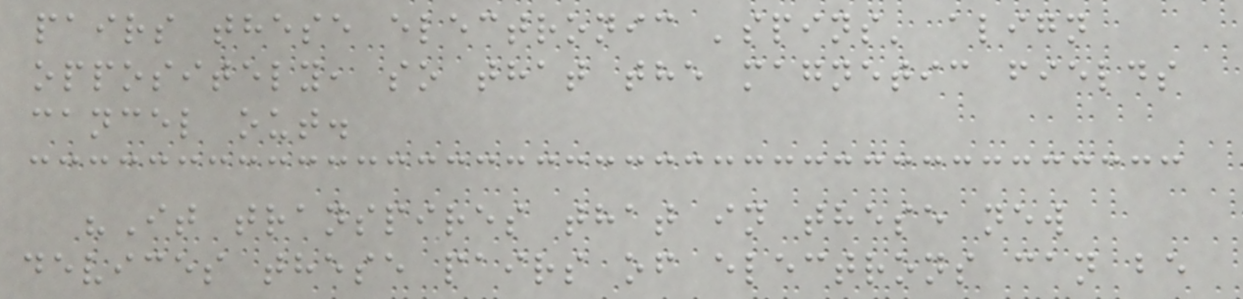pairs these electronic 'spins' align
oppositely, so that the magnetic fields
cancel out.
"It transpires that in these new
devices these pairs of electrons can be
